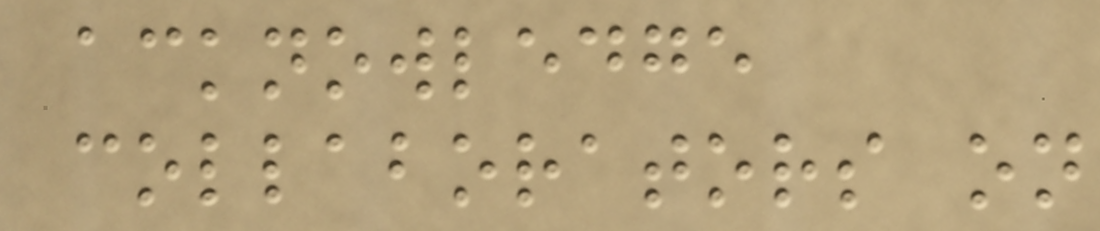acknowledge
collaborators on
